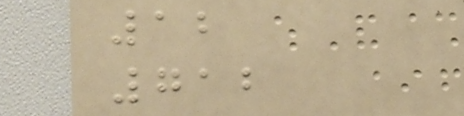12
712
